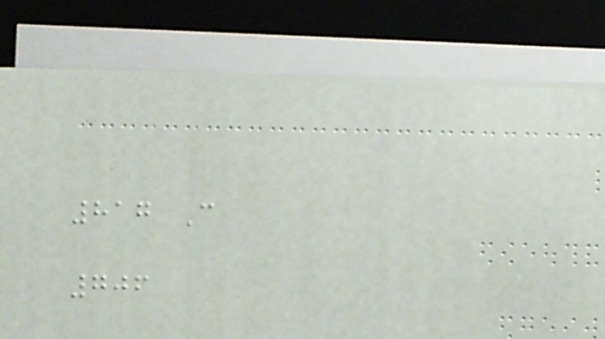817 C
706
